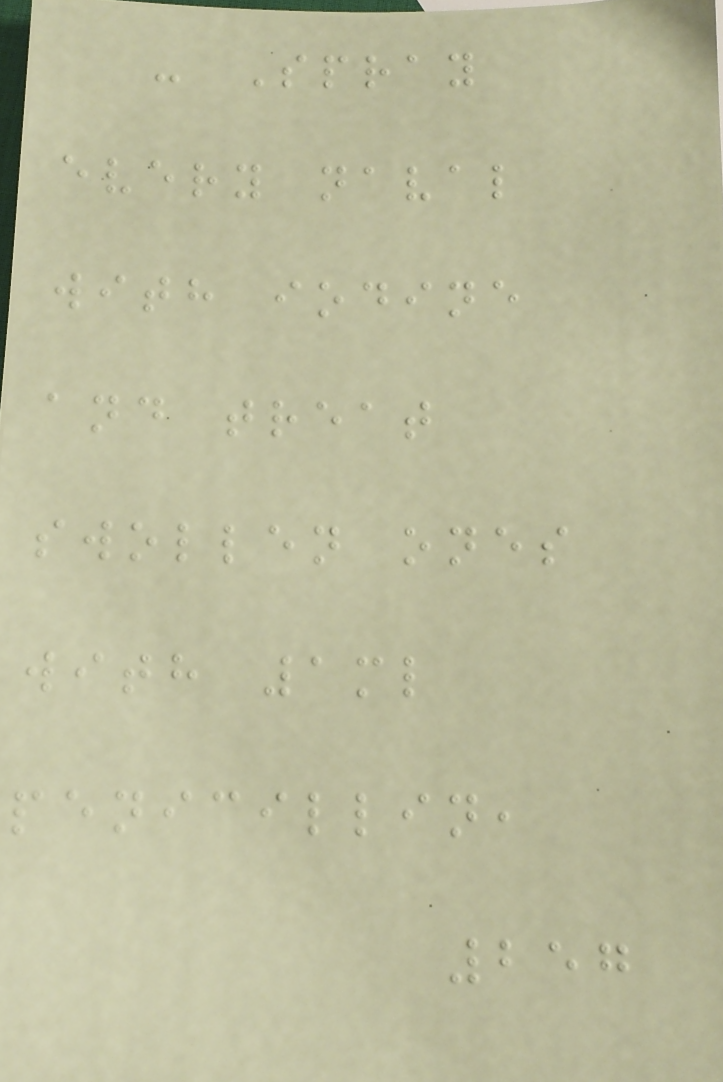- Spray
every naval
with iodine
and treat
swollen ones
with 1ml
penicillin,
257
